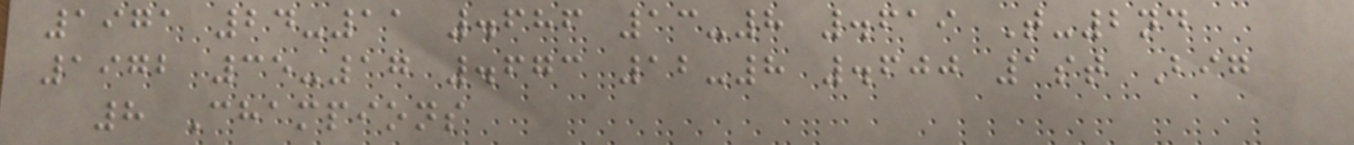1971 24-11 .686 13-8 .619 T-2nd
1972 35-17 .673 12-8 .600 1st Big
8 Champions
